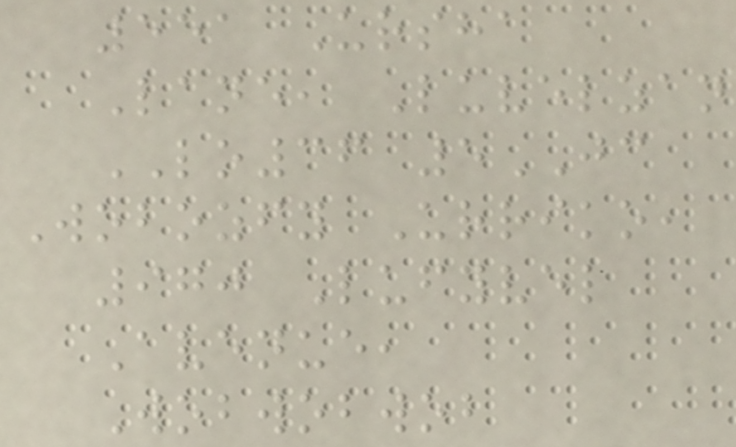551 Ursha
Lane, Luvelzan
LO36 5JC
Wobozfy Urriko,
970 Lufyvel
Avenue,
Wobwobwob
